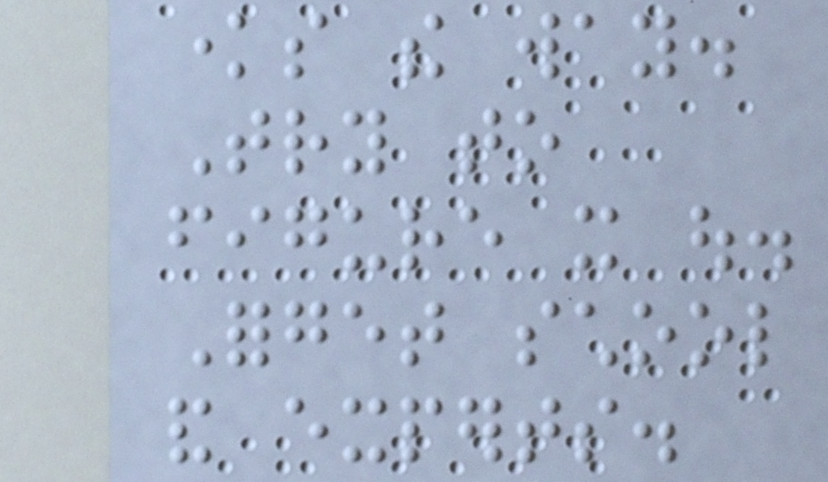knows the way.
Try to
figure it out.
Forget school
and experts.
